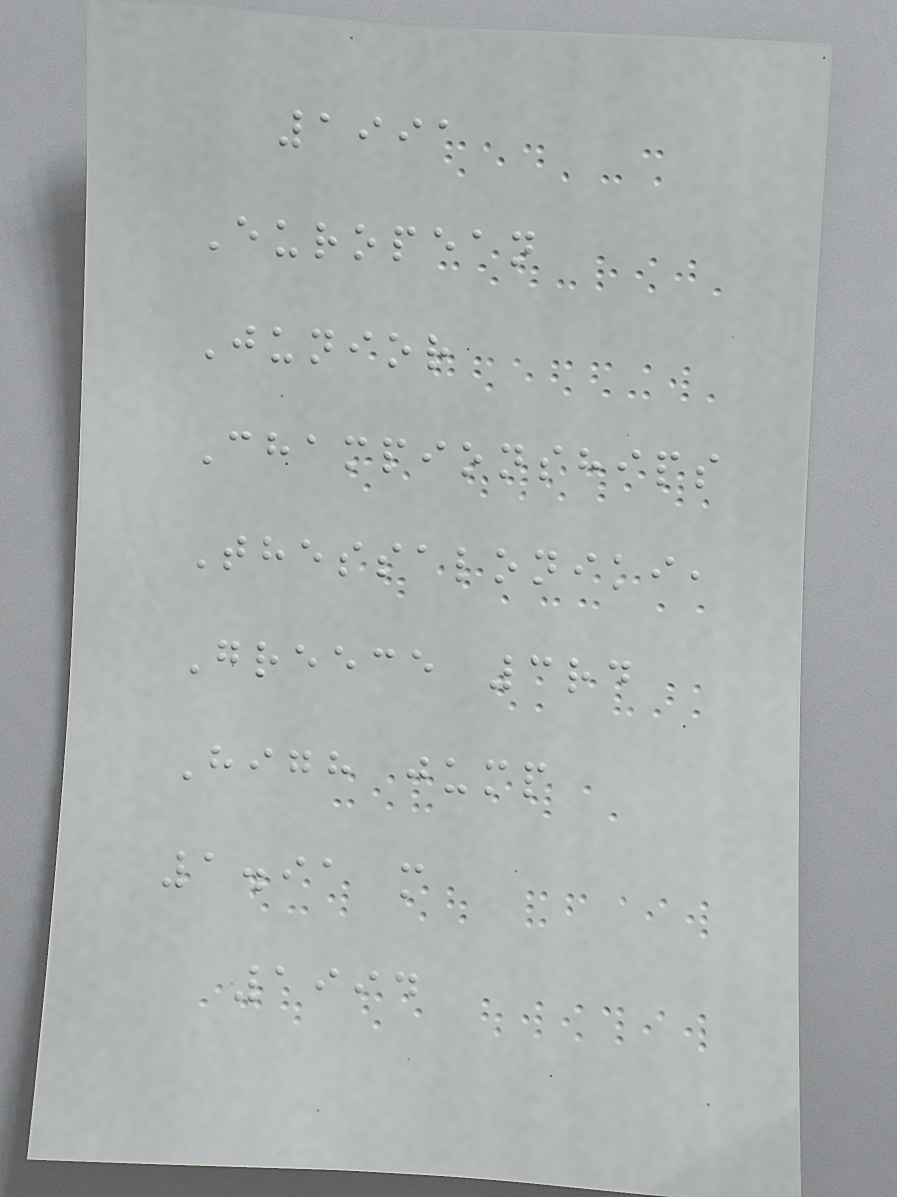1991
European
Junior
Championships
Thessaloniki,
Greece 3rd
High jump
1.91 m
1994
